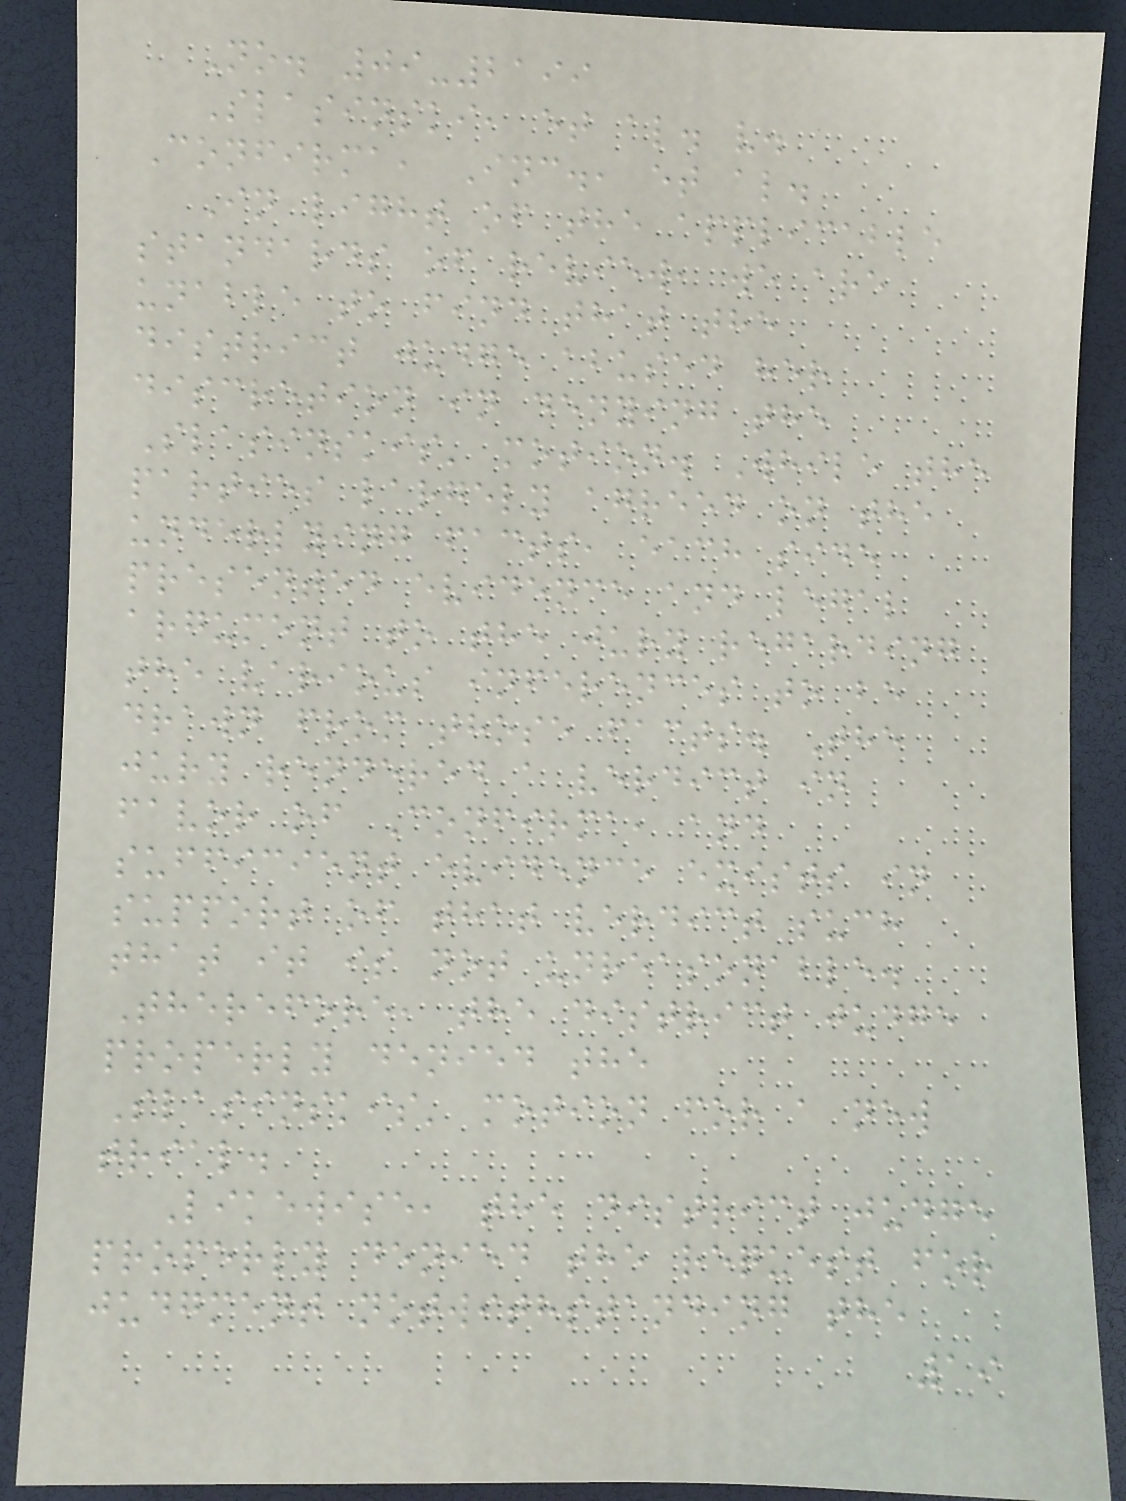No. 09-2199
Slasinski, et al. v.
Confirma, Inc., et al.
In light of the applicable
standards of review, we are
unable to find that the
district judge abused her
discretion in denying the
Slasinskis' motion. While the
parties largely agreed on the
underlying facts, each side
presented evidence and legal
argument to the jury regarding
the various inferences to be
drawn from those facts. The
jury rendered a verdict in
favor of Confirma, and
sufficient evidence exists in
support of that verdict such
that it is not unreasonable.
Therefore, the district judge
properly denied the
Slasinskis' motion for a new
trial.
Likewise, the district judge
properly denied the request for
judgment notwithstanding the
19
